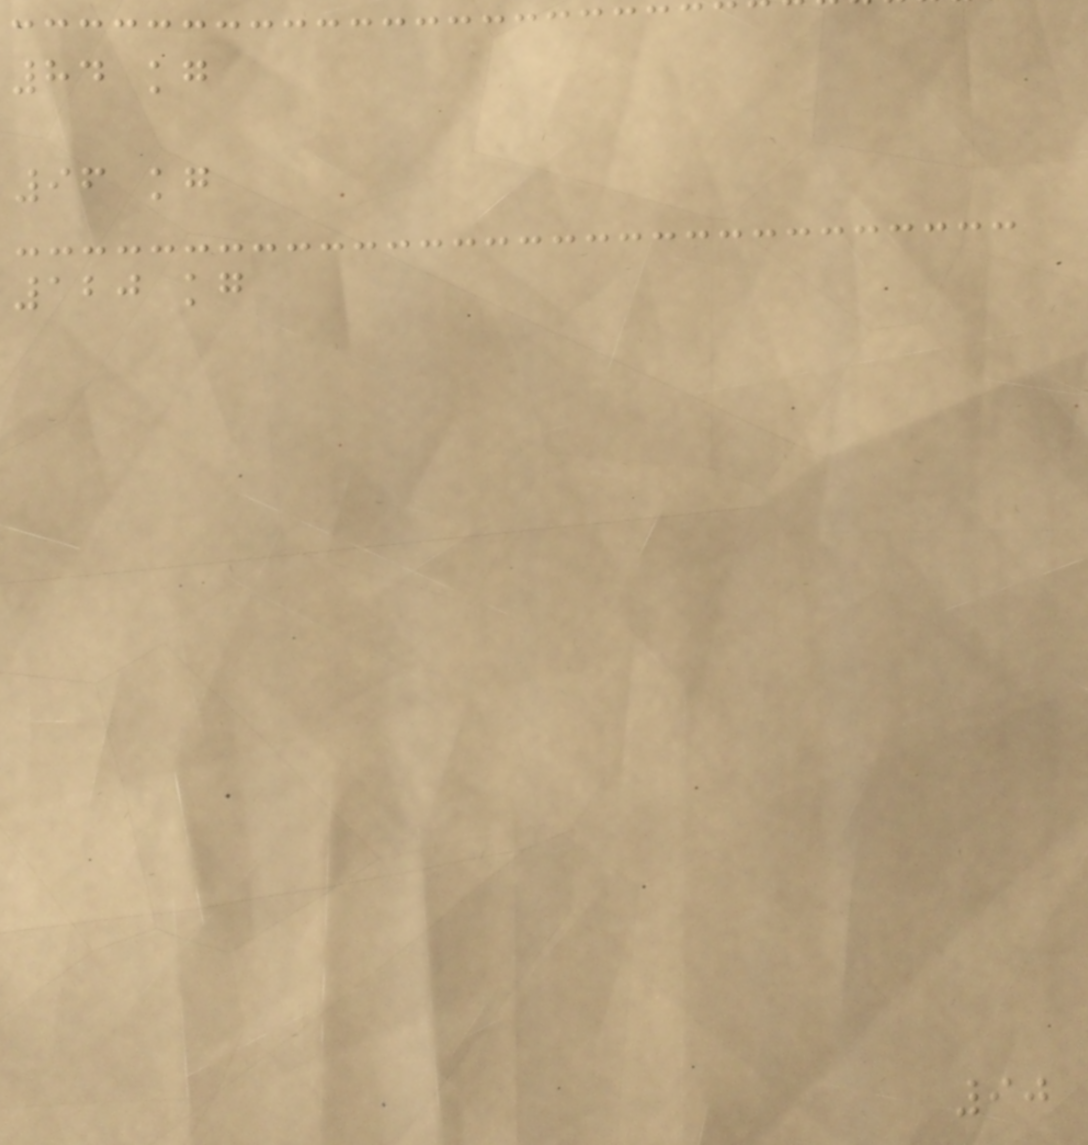84 kg
96 kg
120 kg
90
